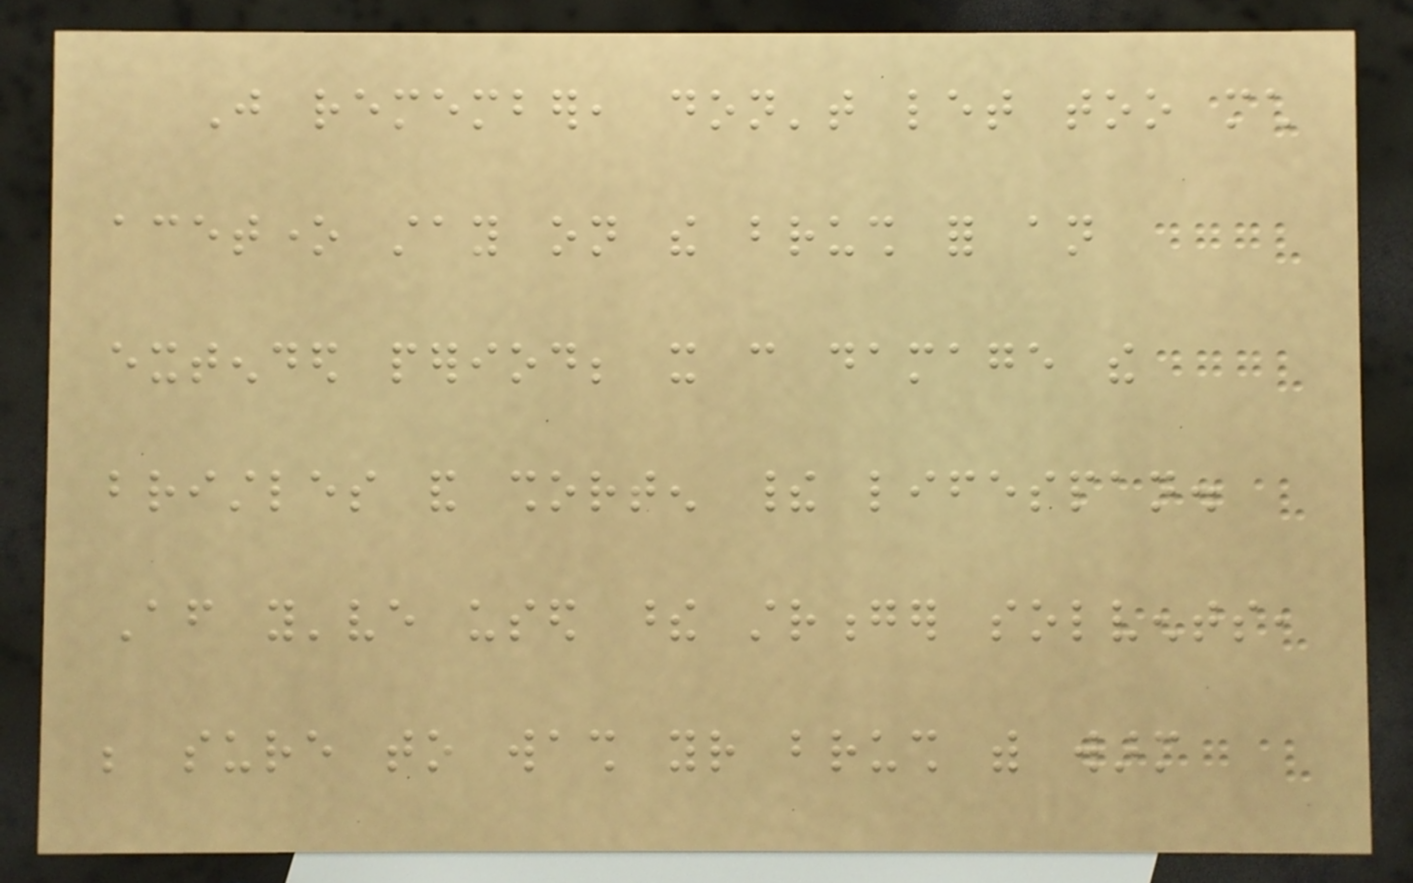Just remember, don't let too much
acetone stay on the brush for an
extended period; it can damage the
bristles and shorten their lifespan.
After you've used these stronger solvents,
be sure to wash your brush with warm
